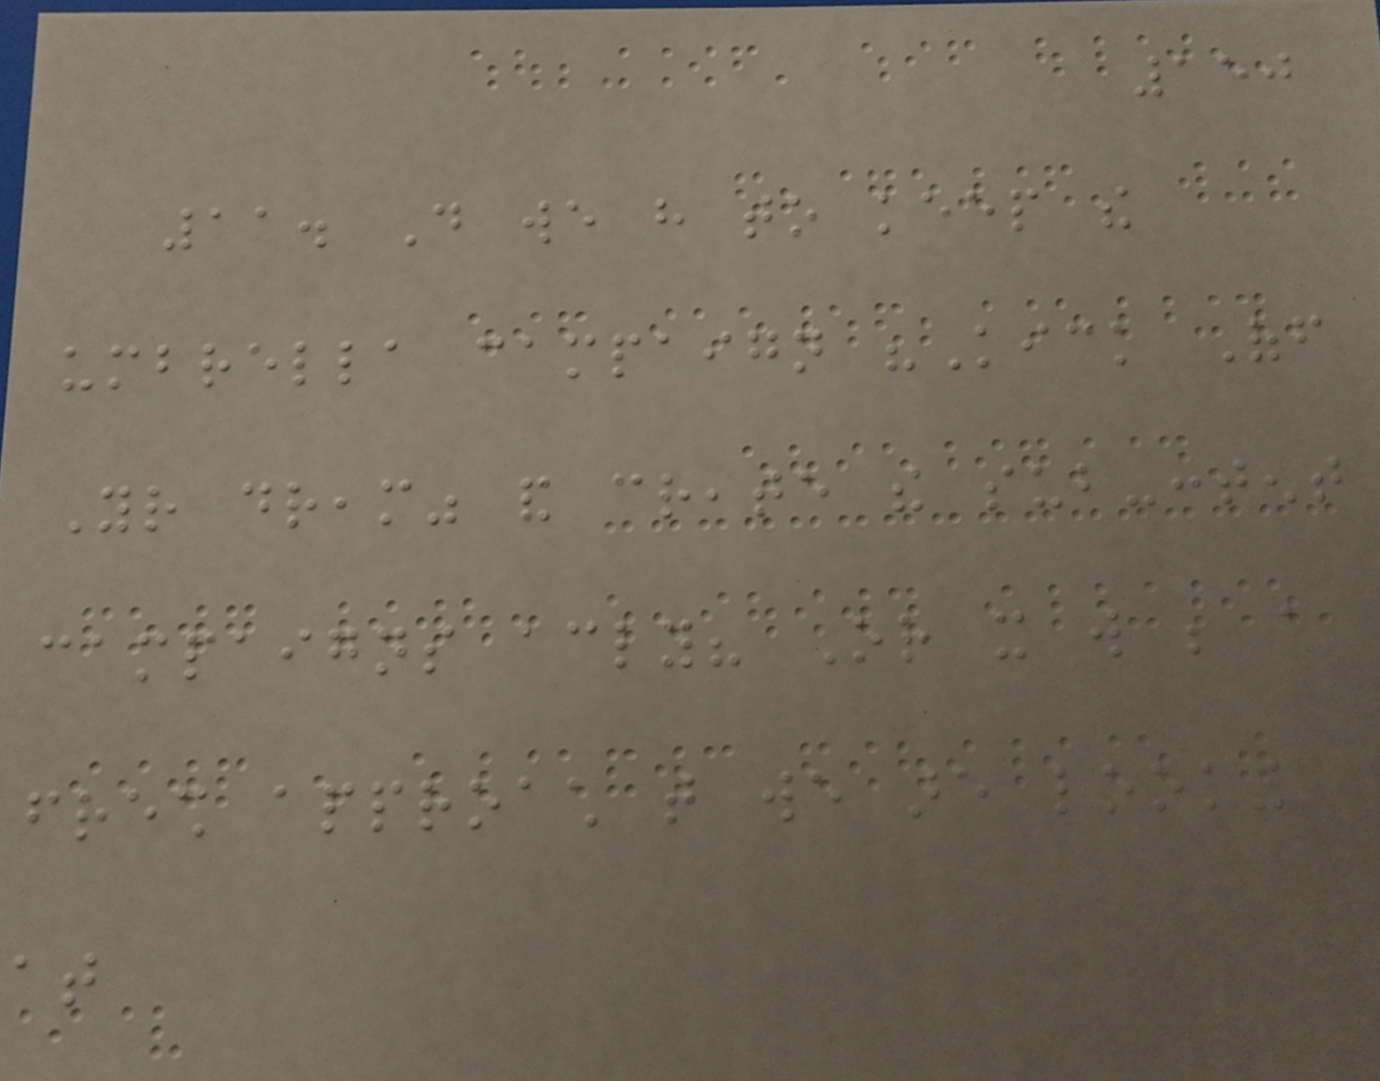150
11. Do we have to keep the
umbrella campaign "Kick Off
Your dream" and create the sub-content
campaigns accordingly? Or it will be a
fresh approach that we are looking
at
